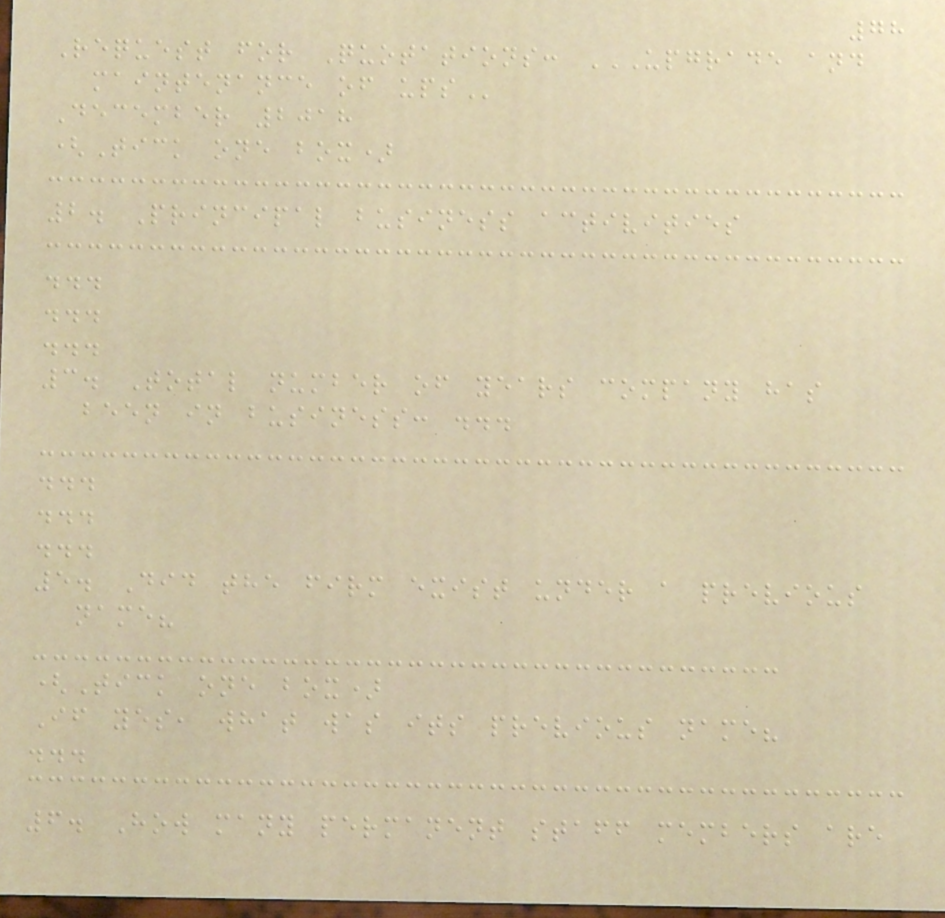78
Request for Quotations: UPGRADE AND
MAINTENANCE OF UPS
December 2018
(Tick one box)
2. Principal business activities
...
...
...
3. Total number of years company has
been in business: ...
...
...
...
5. Did the firm exist under a previous
name?
(Tick one box)
If yes, what was its previous name?
...
6. How many permanent staff members are
